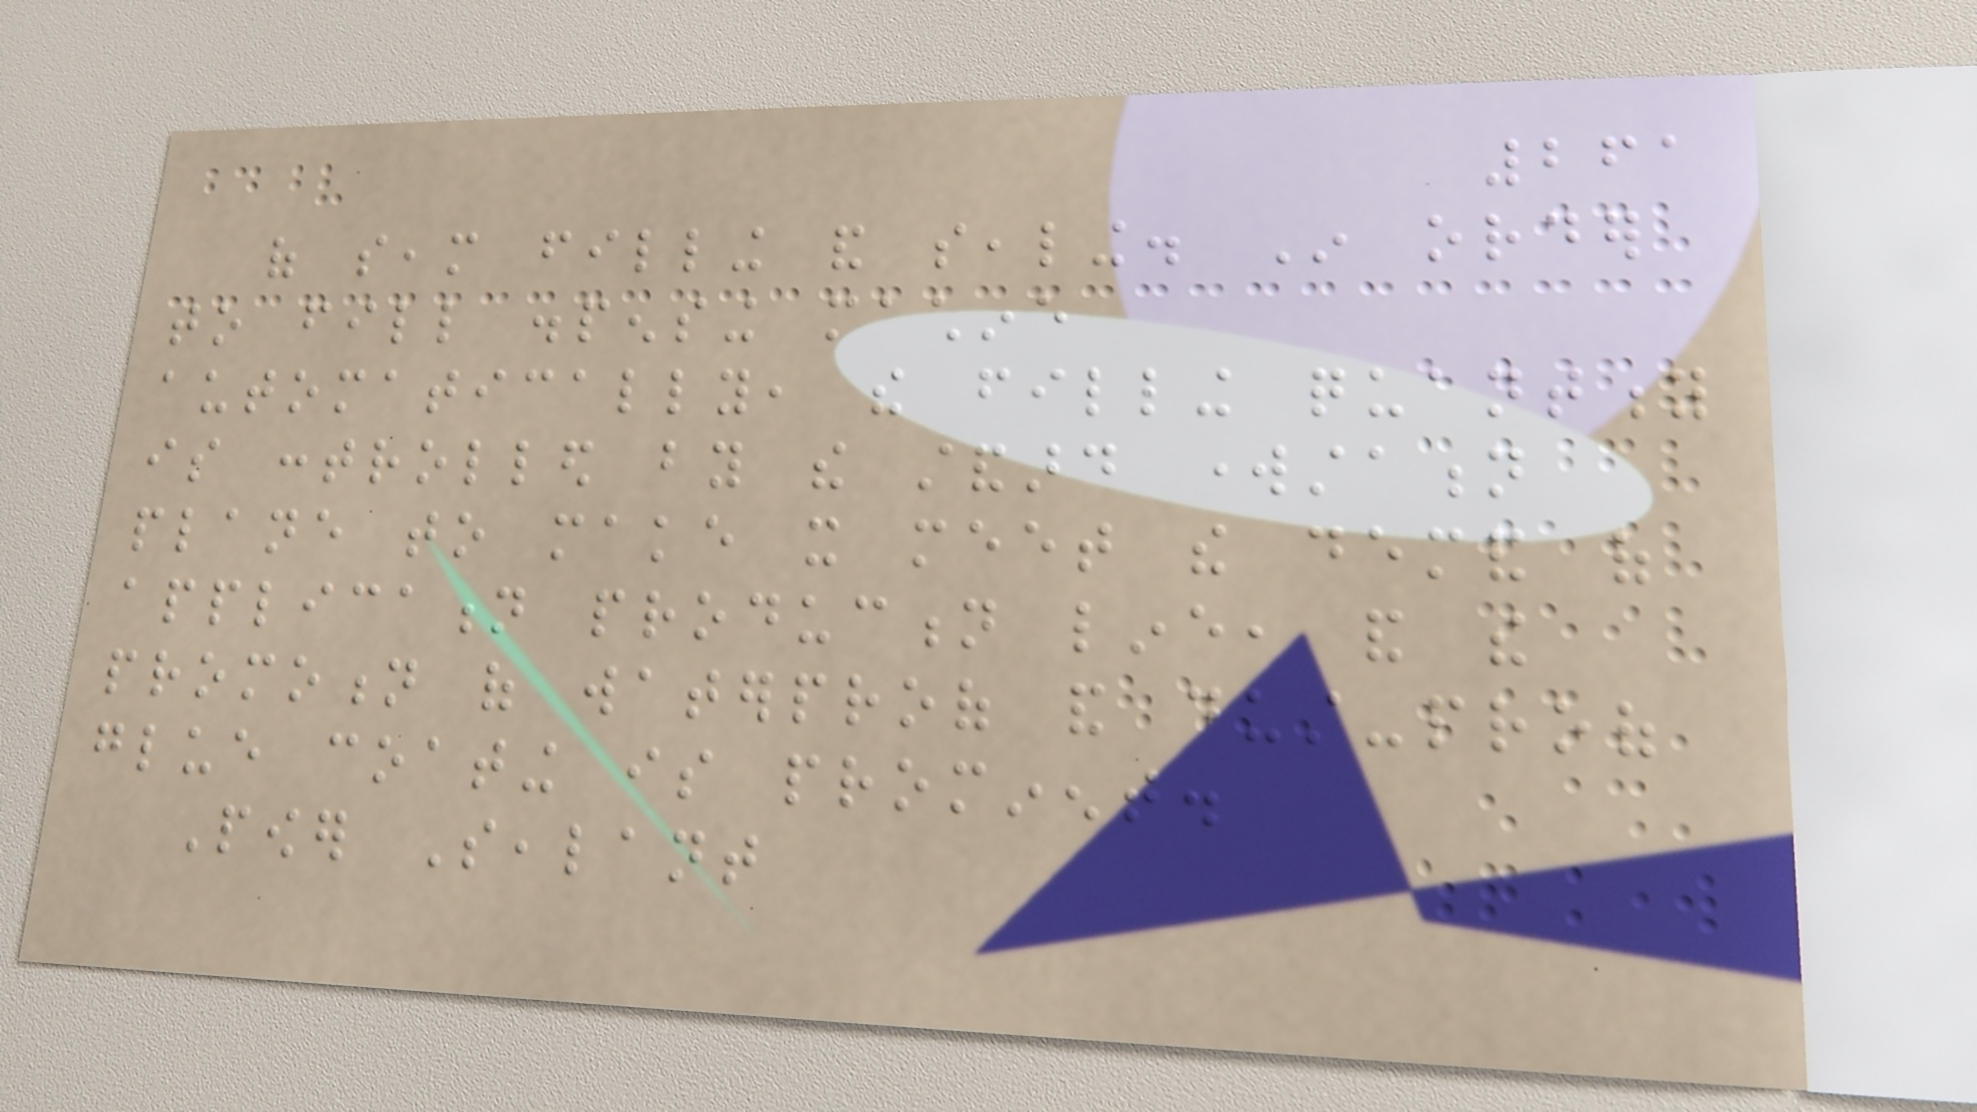261
of seam filling and sealing. In order
to fill dispensing machine
automatically, the filling quantity
is controlled by the standard workstation
plane to make it meet the demand of
application production line, and the
promotion of waterproof and dust-proof
glue coating is prominent.
Power Sealant
